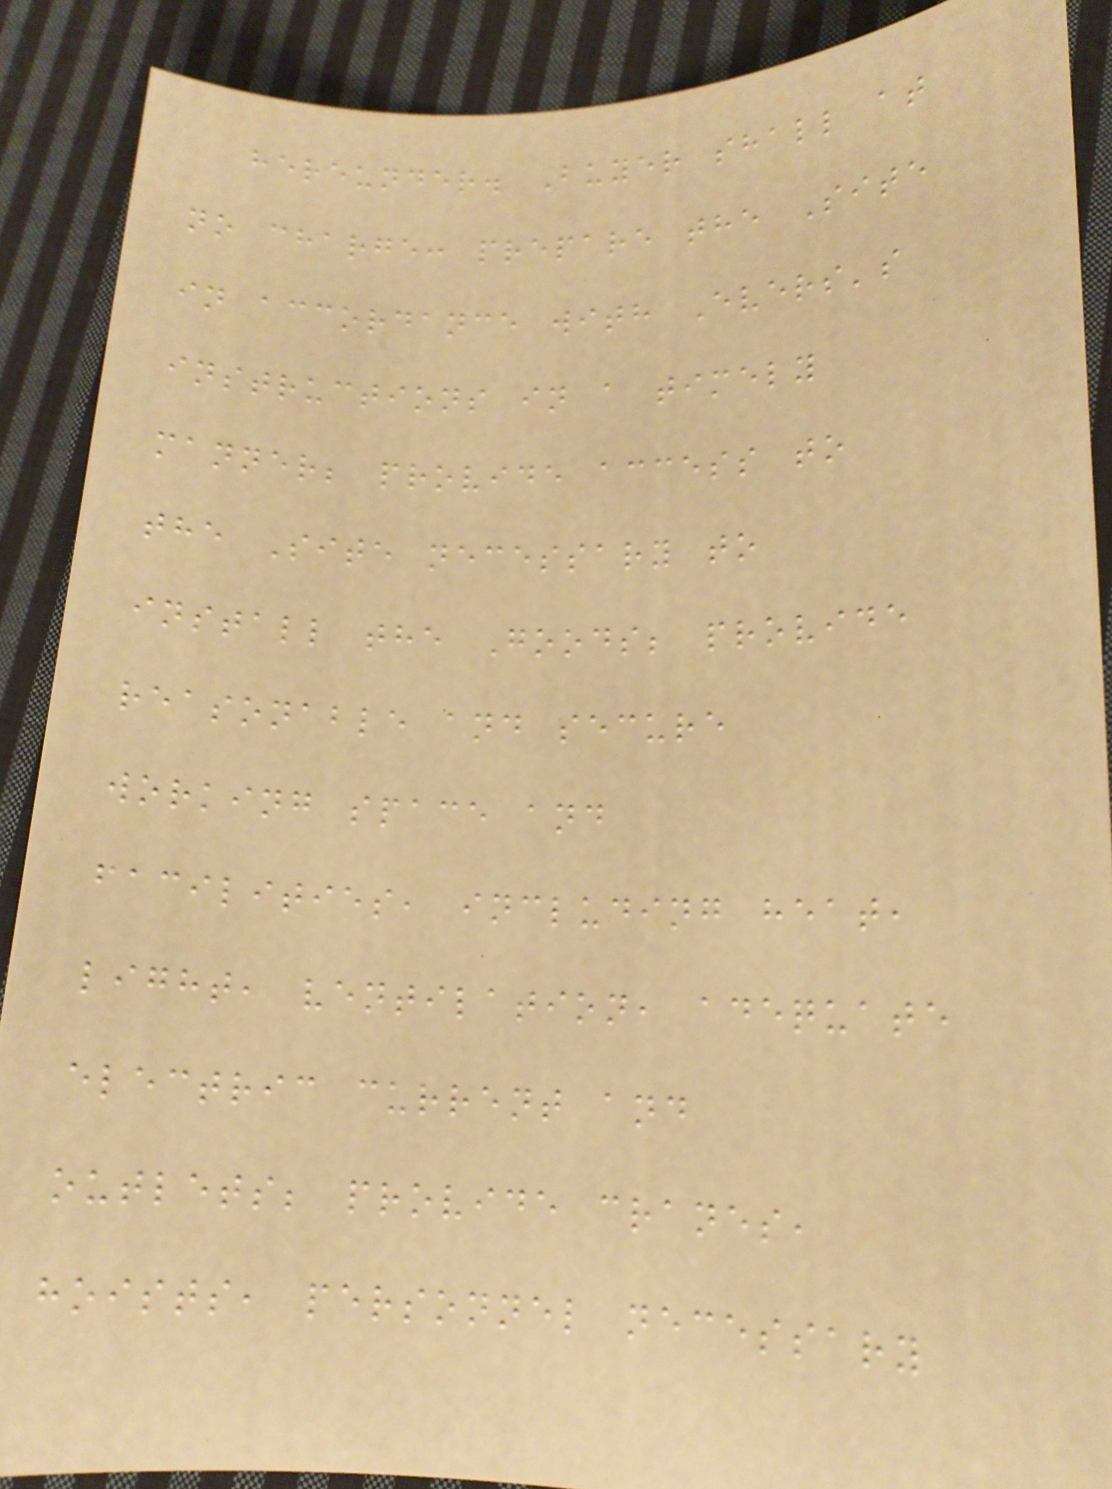hereunder. Buyer shall at
no charge: prepare the Site
in accordance with Evers's
instructions in a timely
manner; provide access to
the Site necessary to
install the Goods; provide
reasonable and secure
working space and
facilities, including heat,
light, ventilation, adequate
electric current and
outlets; provide cranes,
hoists, personnel necessary
